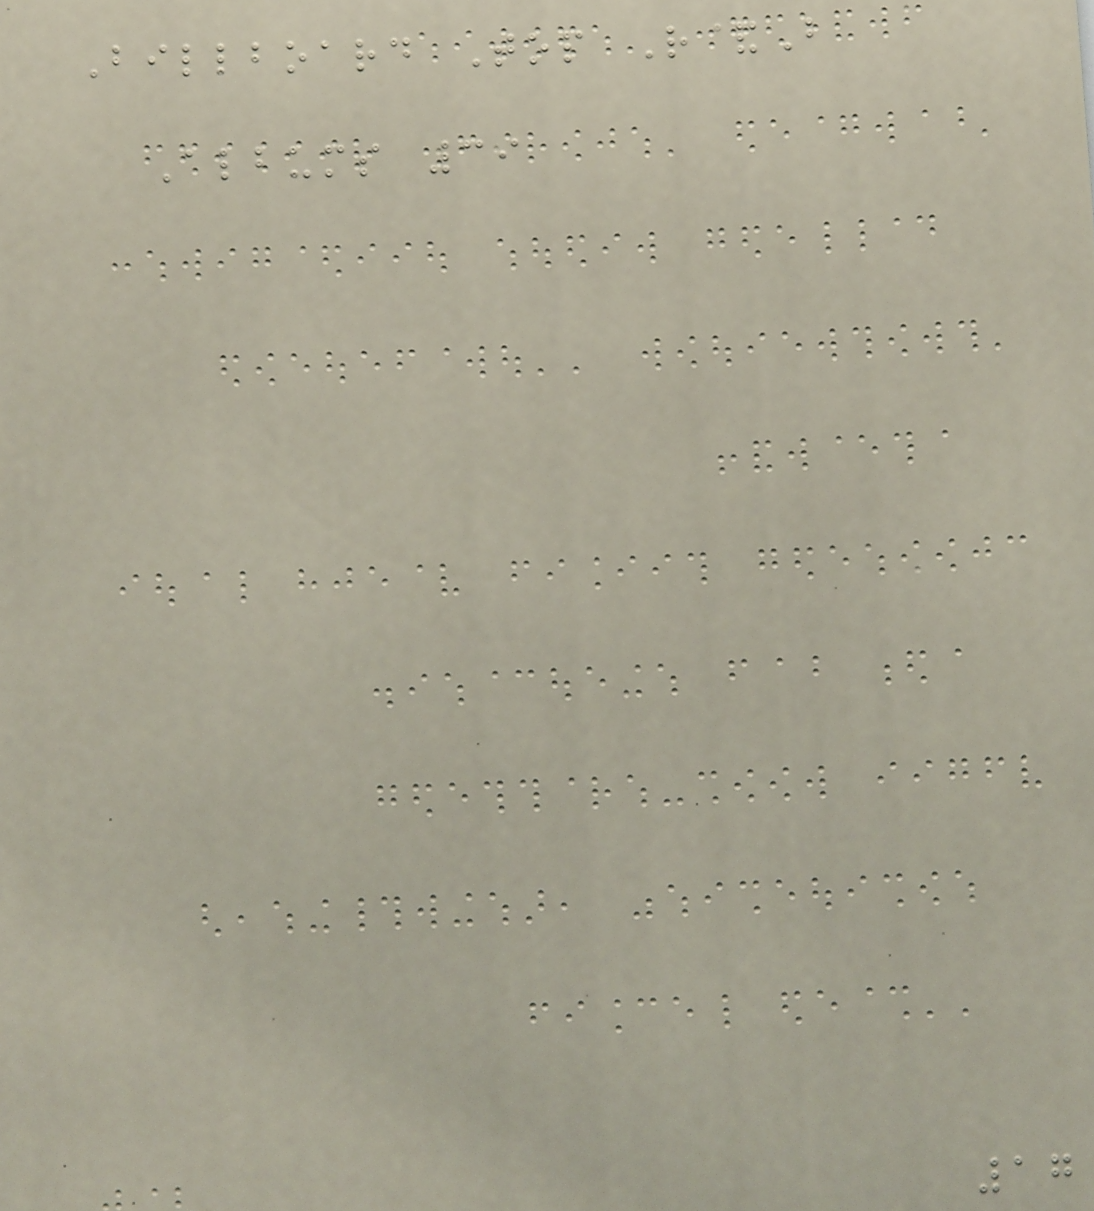Billboard Top R&B
Albums 39
17
